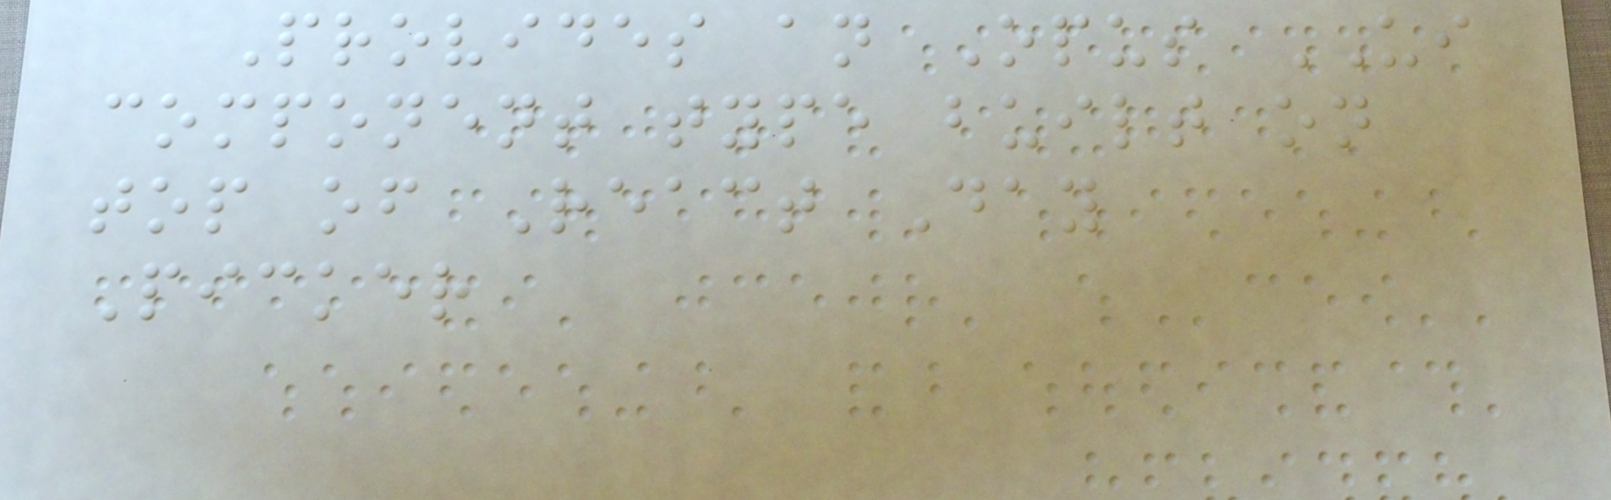Provides an Opus UI
component type built on
top of React Day
Picker
